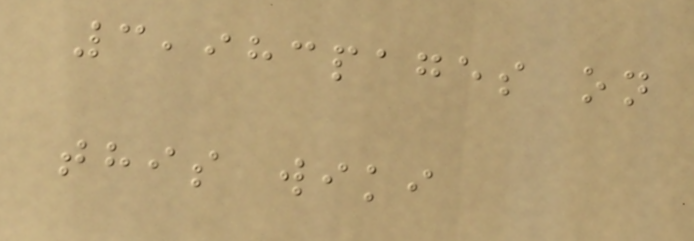3,983pages on
this wiki
